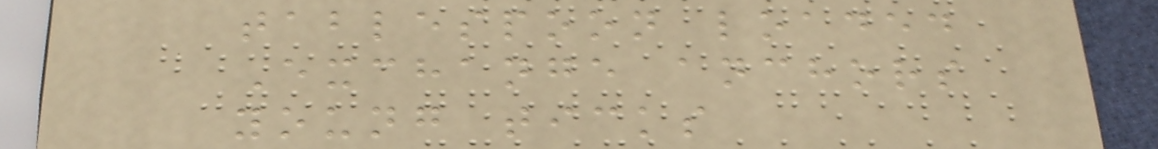tablespoon loaded
Exchange anchors
young ticks
